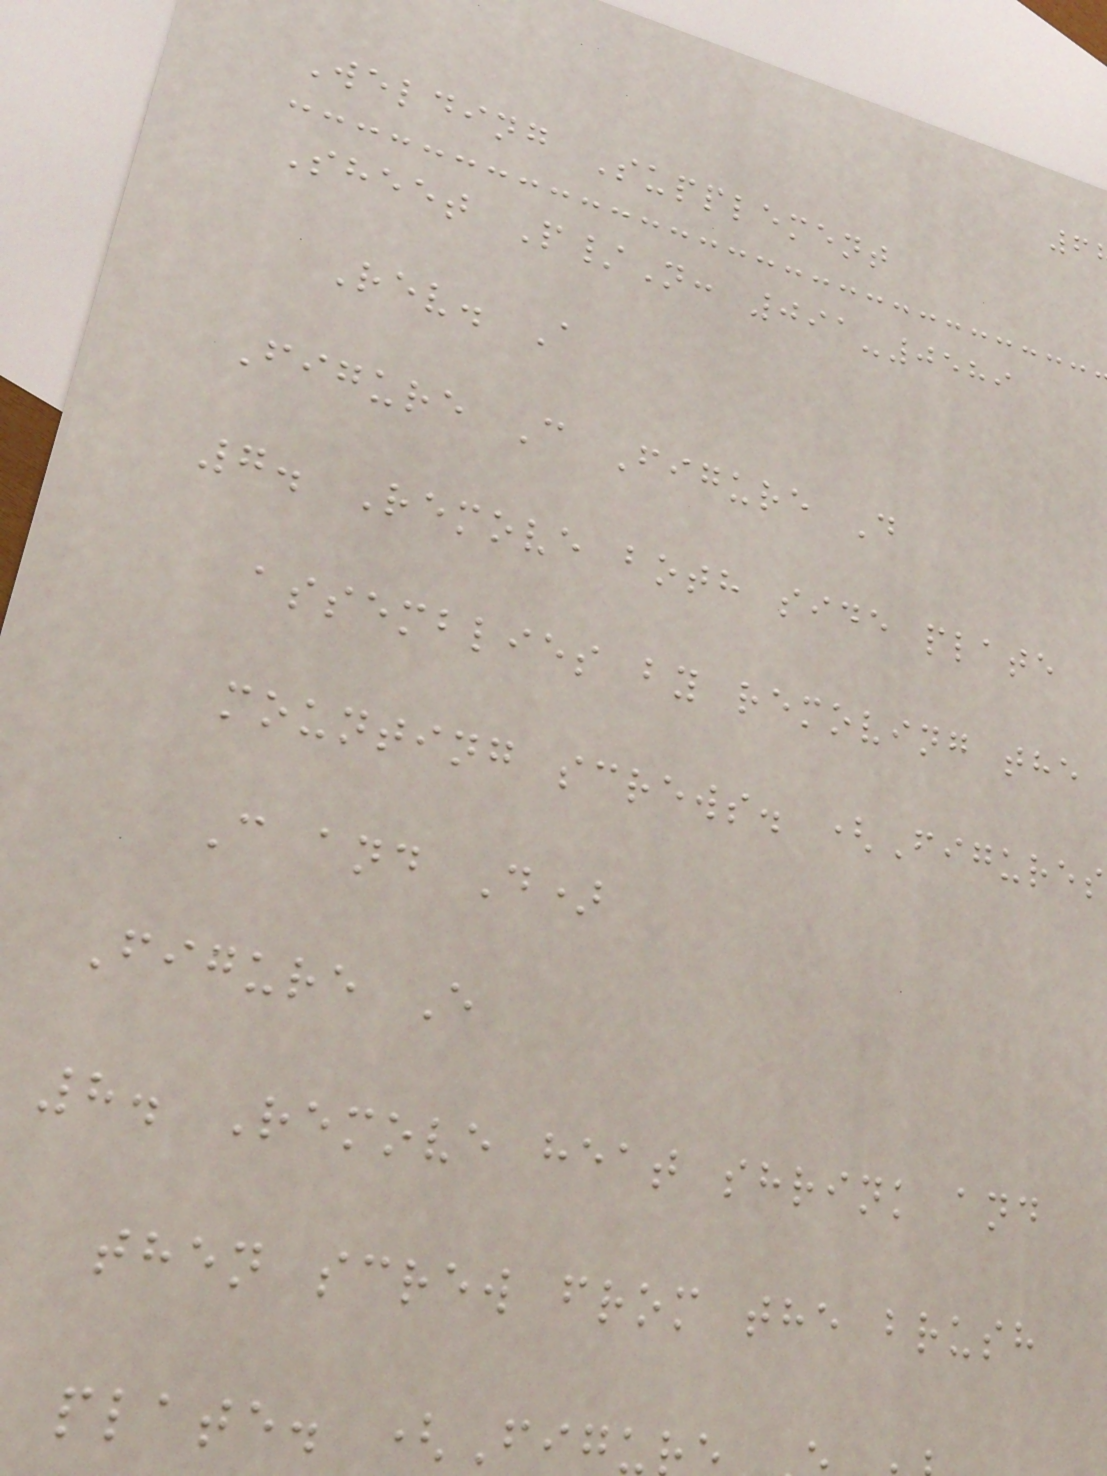Welding Supplement
Sheet P/N: 091-0589
Rev. A
Figure C Figure D
7. Remove both side plate
assemblies by removing the
mounting screws. (Figures
C and D)
Figure E
8. Remove heat shrink and
then screw from the brush
plate. (Figu
